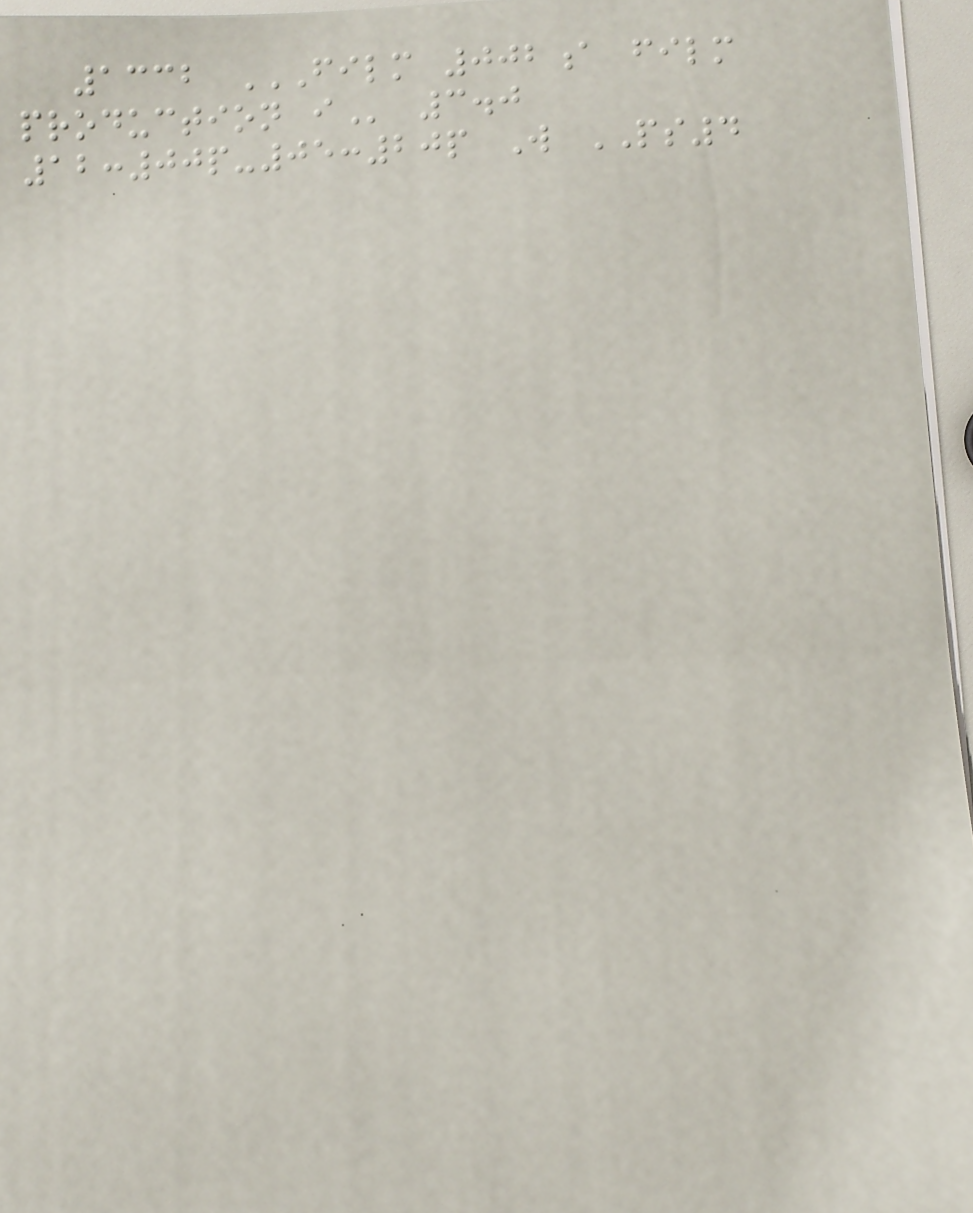1332 FILM 002A FILM
PRODUCTION I 3.0
12:00p-05:20p W PS4
